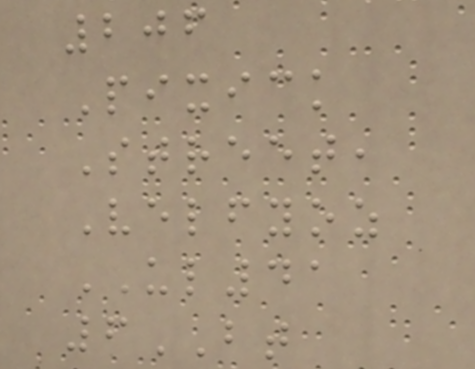206
Pixick
Street,
Velfyoz
UL41
6BT
